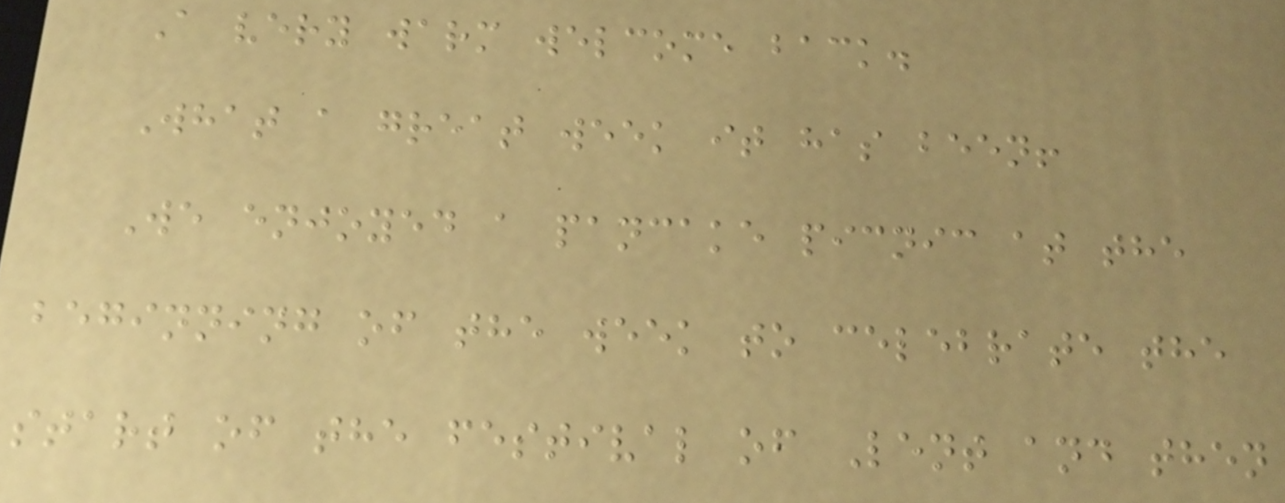A very warm welcome back.
What a great week it has been!
We enjoyed a pancake picnic at the
beginning of the week to celebrate the
start of the festival of Lent and then
